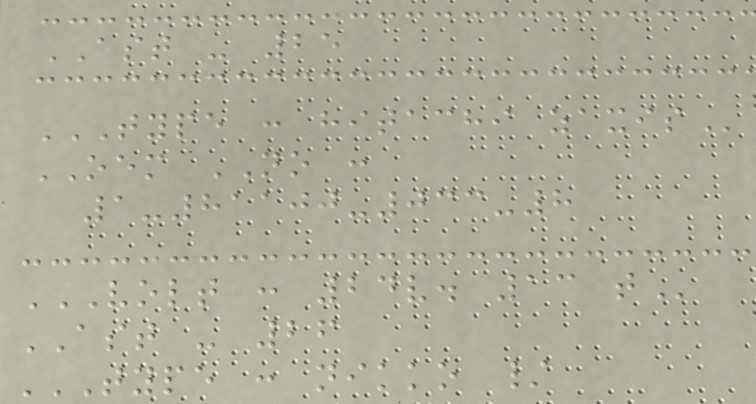AST - 25
TYPE : HITACHI ZAXIS
OEM NO :
1-81100-033-8
VOLT : 24V. 13 T
AST - 26
TYPE : NIKKO /
